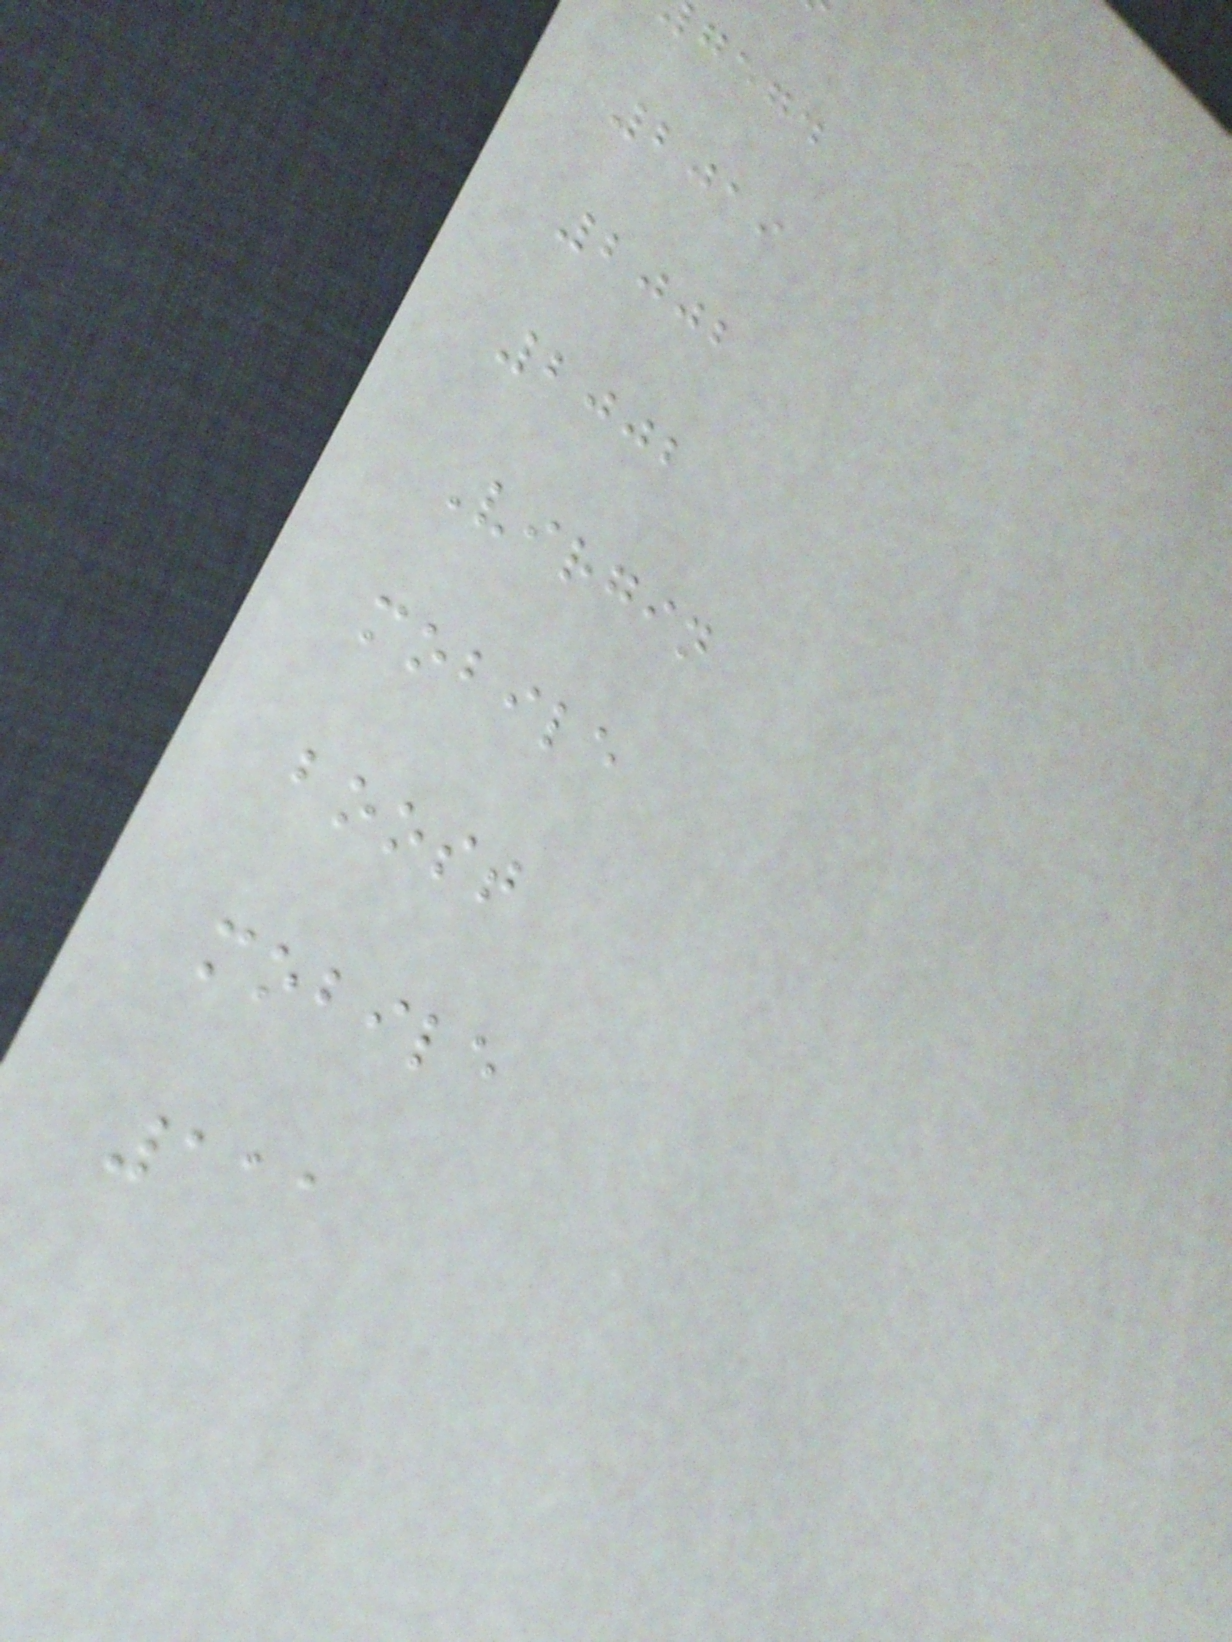gegd
2019
2002
2002
Virgin
mobile
boost
mobile
111
